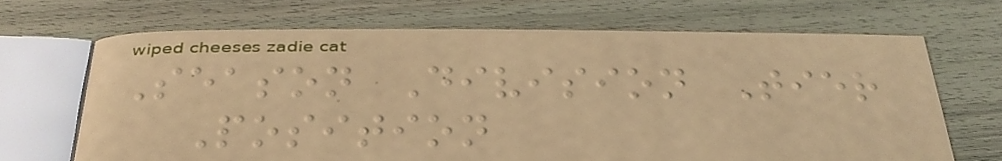Season Division Tier
Position
